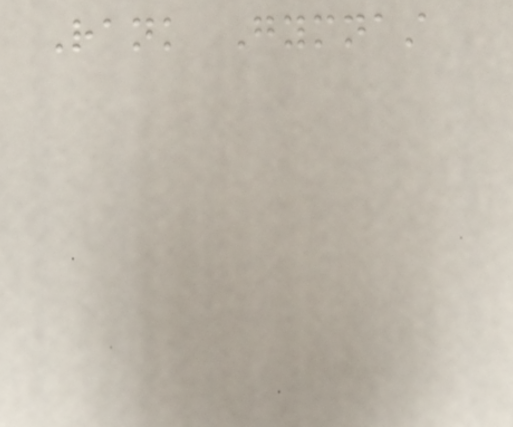Rank Gymnast
